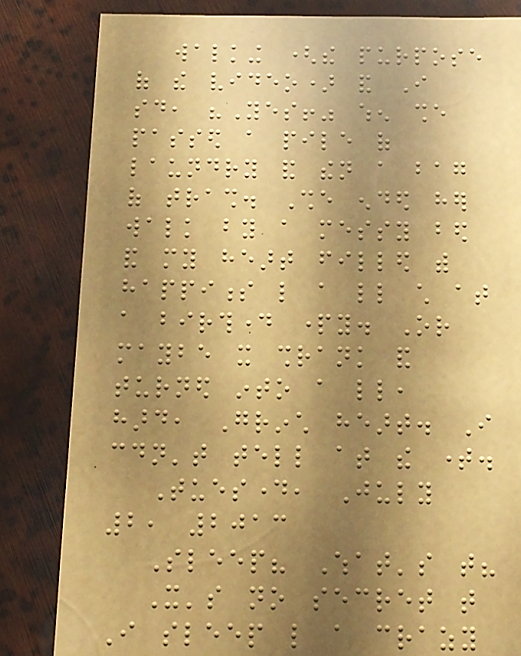walking (the purpose
of the video) and I
said, "Yes!" when she
passed a pile of
laundry and then a bag
of trash. She ended her
walk by a messy bed
and my heart filled with
happiness like a little child at
a birthday party. Or
maybe it shrank and
turned into a little,
hard, Grinch heart. I
couldn't tell at the time.
Tuesday, July
2, 2013
Sleep? What's that?
It's no secret that
I sleep like a crazy
